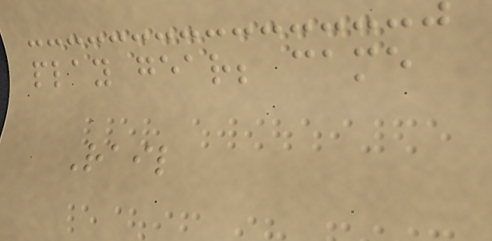play gear; came
Rail
